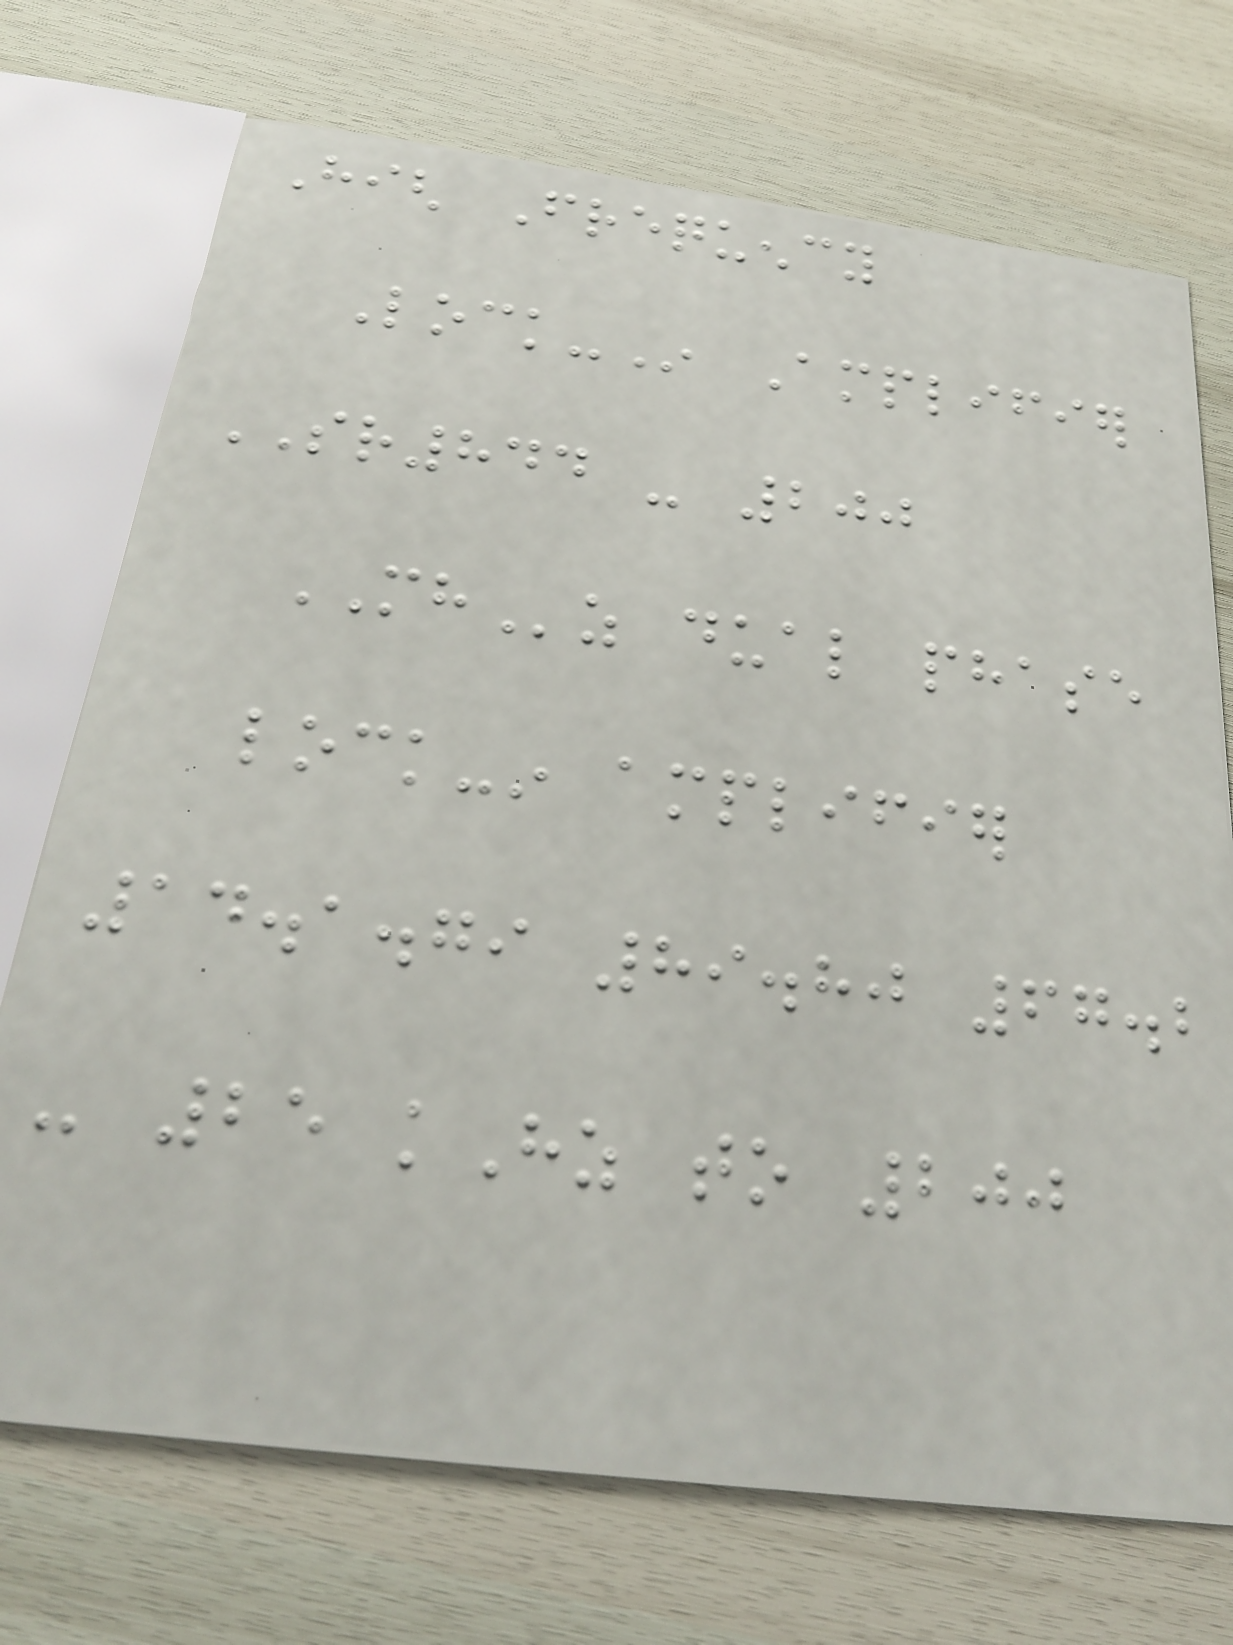High Frequency
Lock-In Amplifier
SR844 - 200
MHz dual phase
lock-in amplifier
14.1.79 89.80 67.2
- 25 kHz to 200
